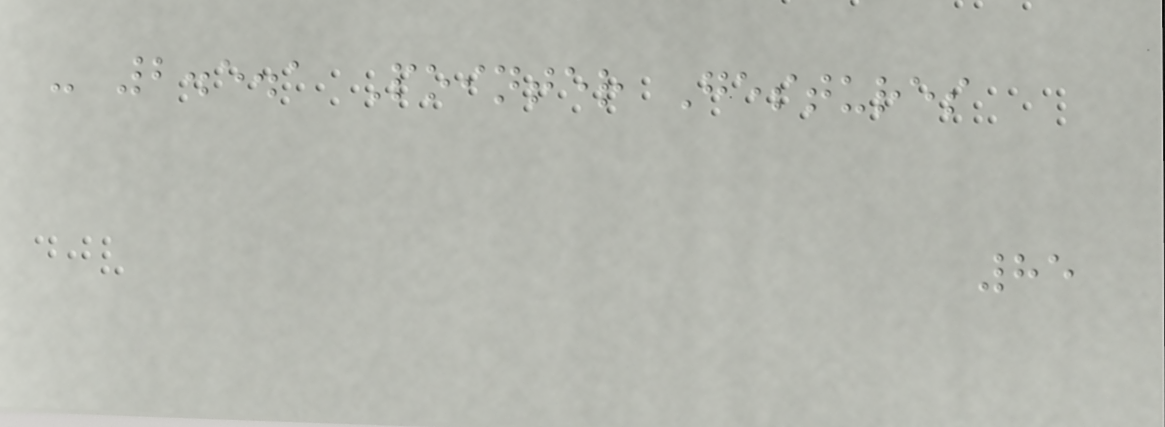- 2.5.1 Pointer Gestures
85
